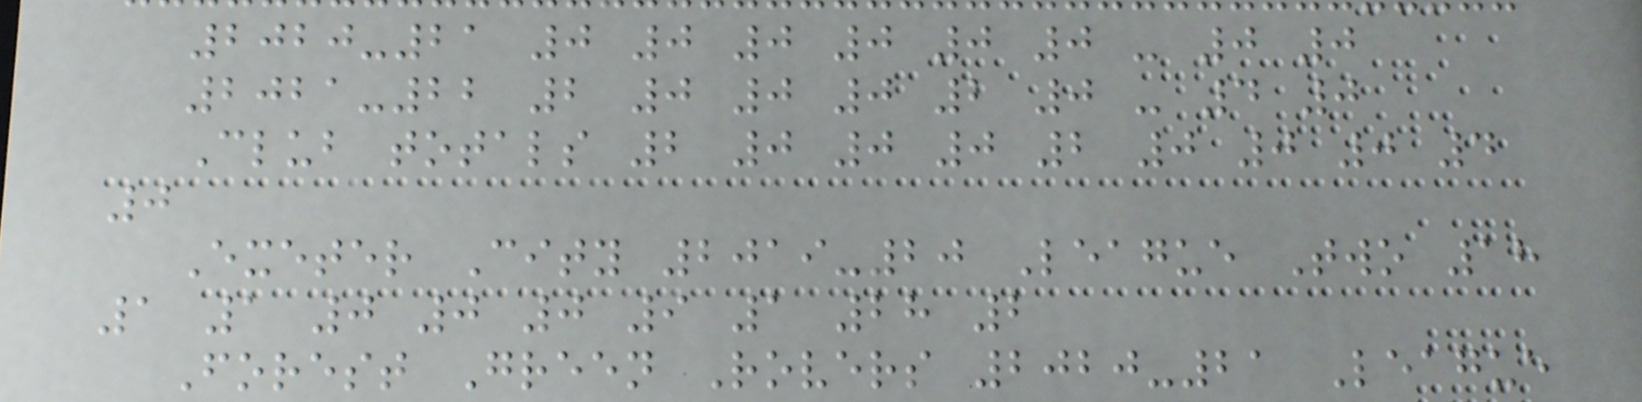2020-21 0 0 0 0 0 0 - 0 0
2021-22 2 0 0 0 2 0 - 4 0
Club totals 2 0 0 0 2 0 0 0 4
0
Exeter City 2019-20 League Two 18
1 1 0 0 0 9 1 28 2
Forest Green Rovers 2020-21 League
